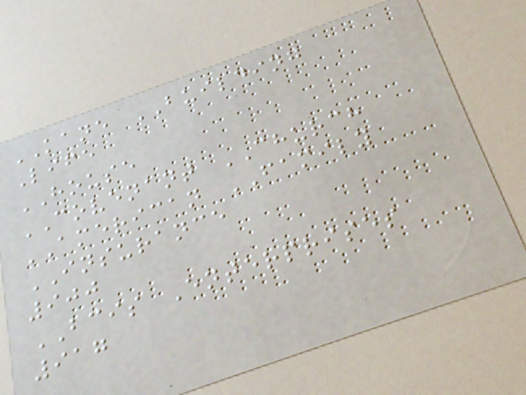KANE BUILDING
Life
HOUSE
COVENANT CHURCH
AMERICAN FAMILY
INSURANCE
900
BCIS Enterprises
917
